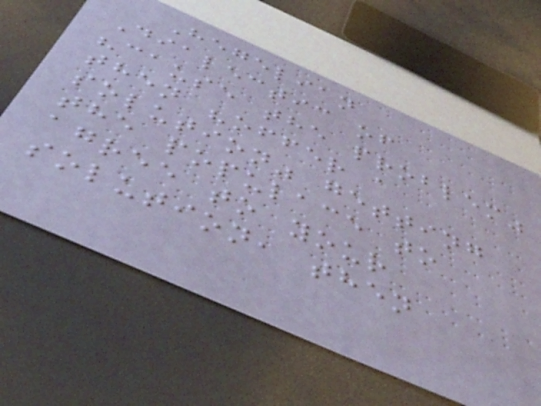Hegelian
Dialectic of
"cause the problem"
then "offer a
solution" getting
the populace to
agree to your
solution, then
